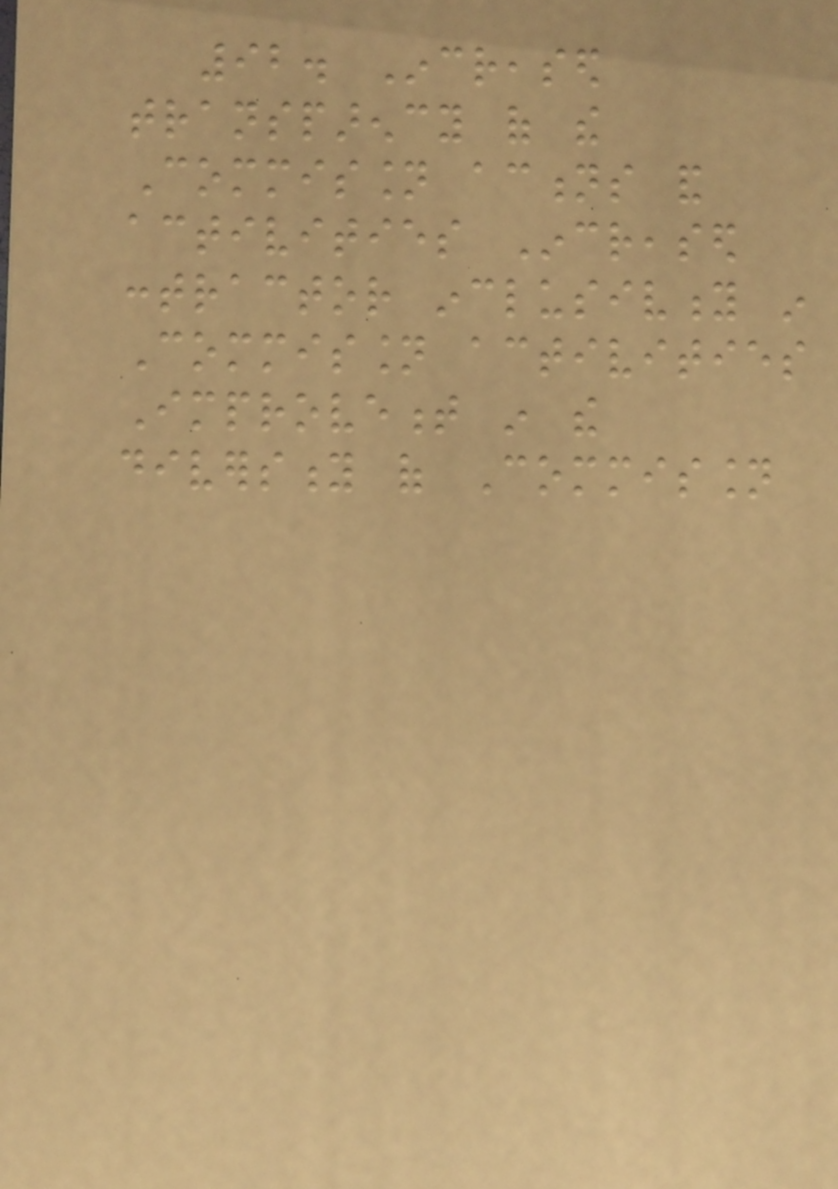92. Increased
transparency of the
Commission actions and
activities Increased
contractor inclusivity in
Commission activities
Improvement in the
diversity of Commission
